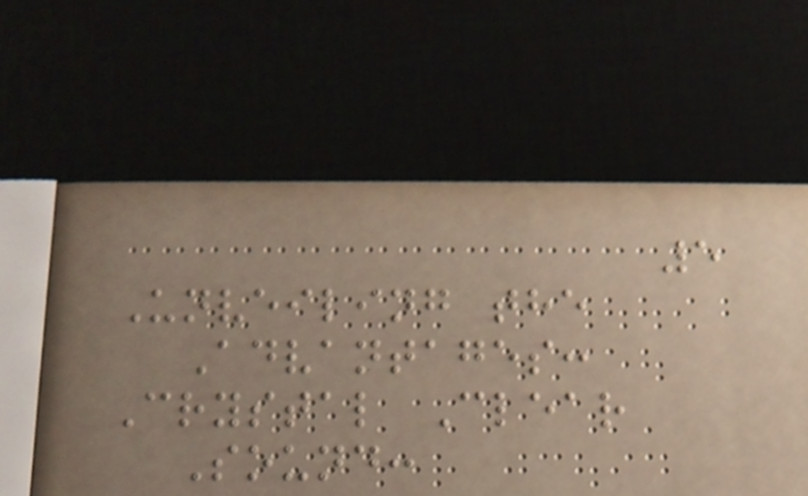5
Unveiling the
Advantages:
Crystal Clear
Sound:
